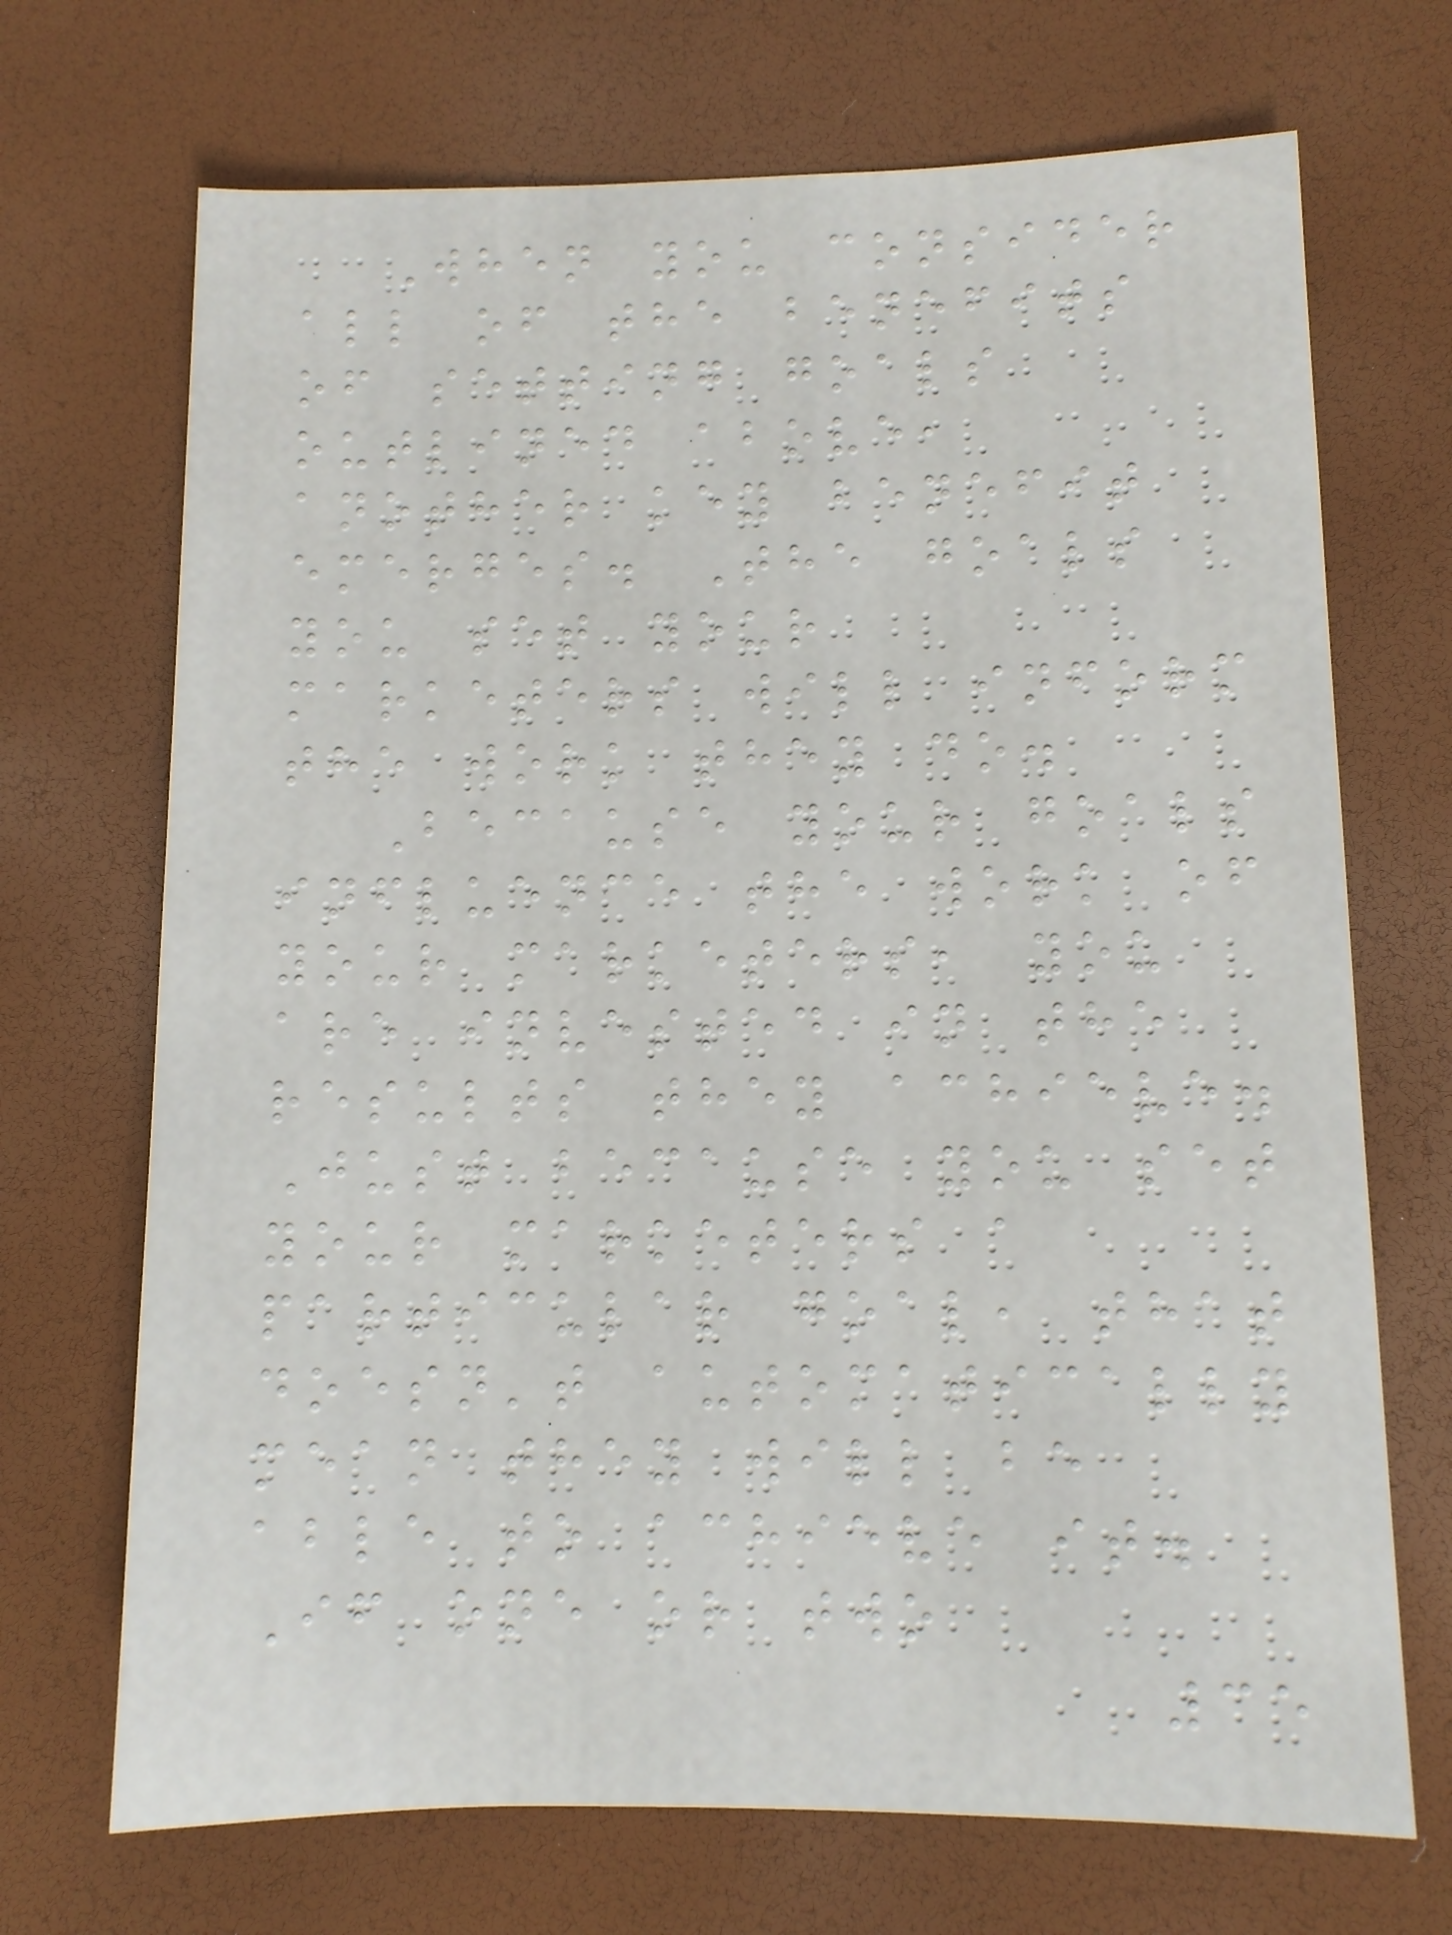When you consider
all of the benefits
of setting goals
outlined above,
another key benefit
emerges. The goals
you set your
marketers will inform
the work they do.
Because your goals
influence the work of
your marketers, you
are invested in the
results they achieve.
Just because you set
your marketers a
particular goal, that
doesn't automatically
mean they will be
able to achieve it.
If one or two
35
